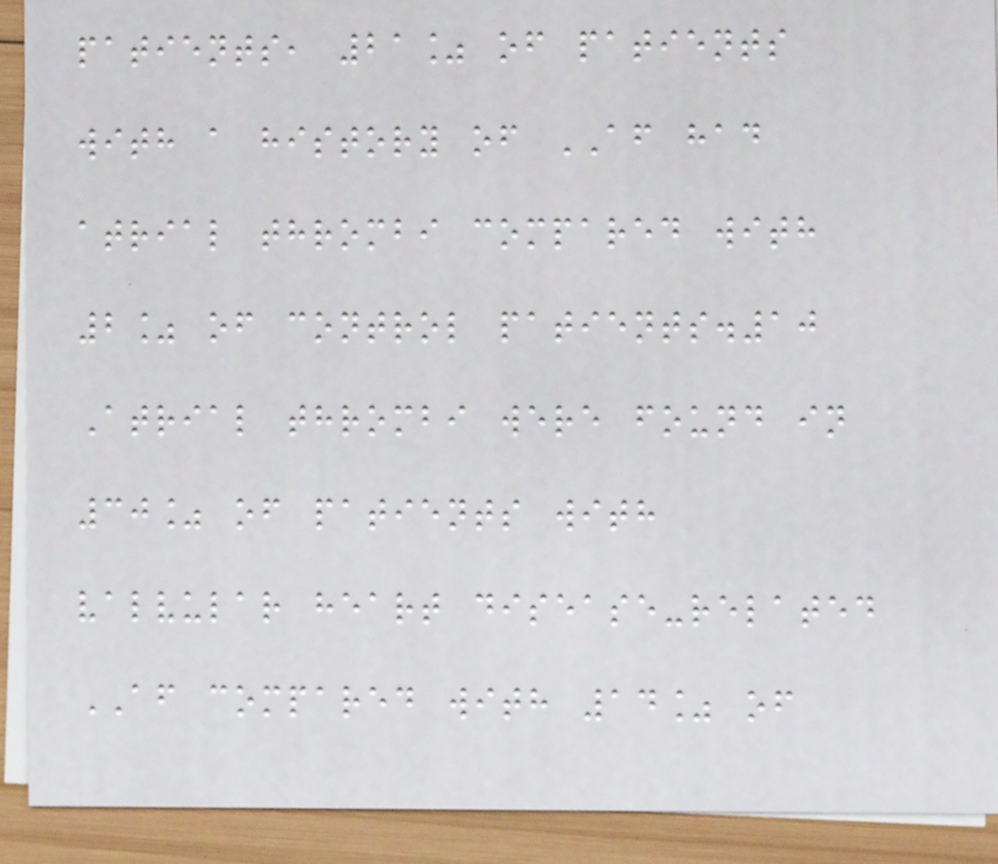patients, 21% of patients
with a history of AF had
atrial thrombi compared with
2% of control patients.10
Atrial thrombi were found in
30% of patients with
valvular heart disease-related
AF compared with 14% of
